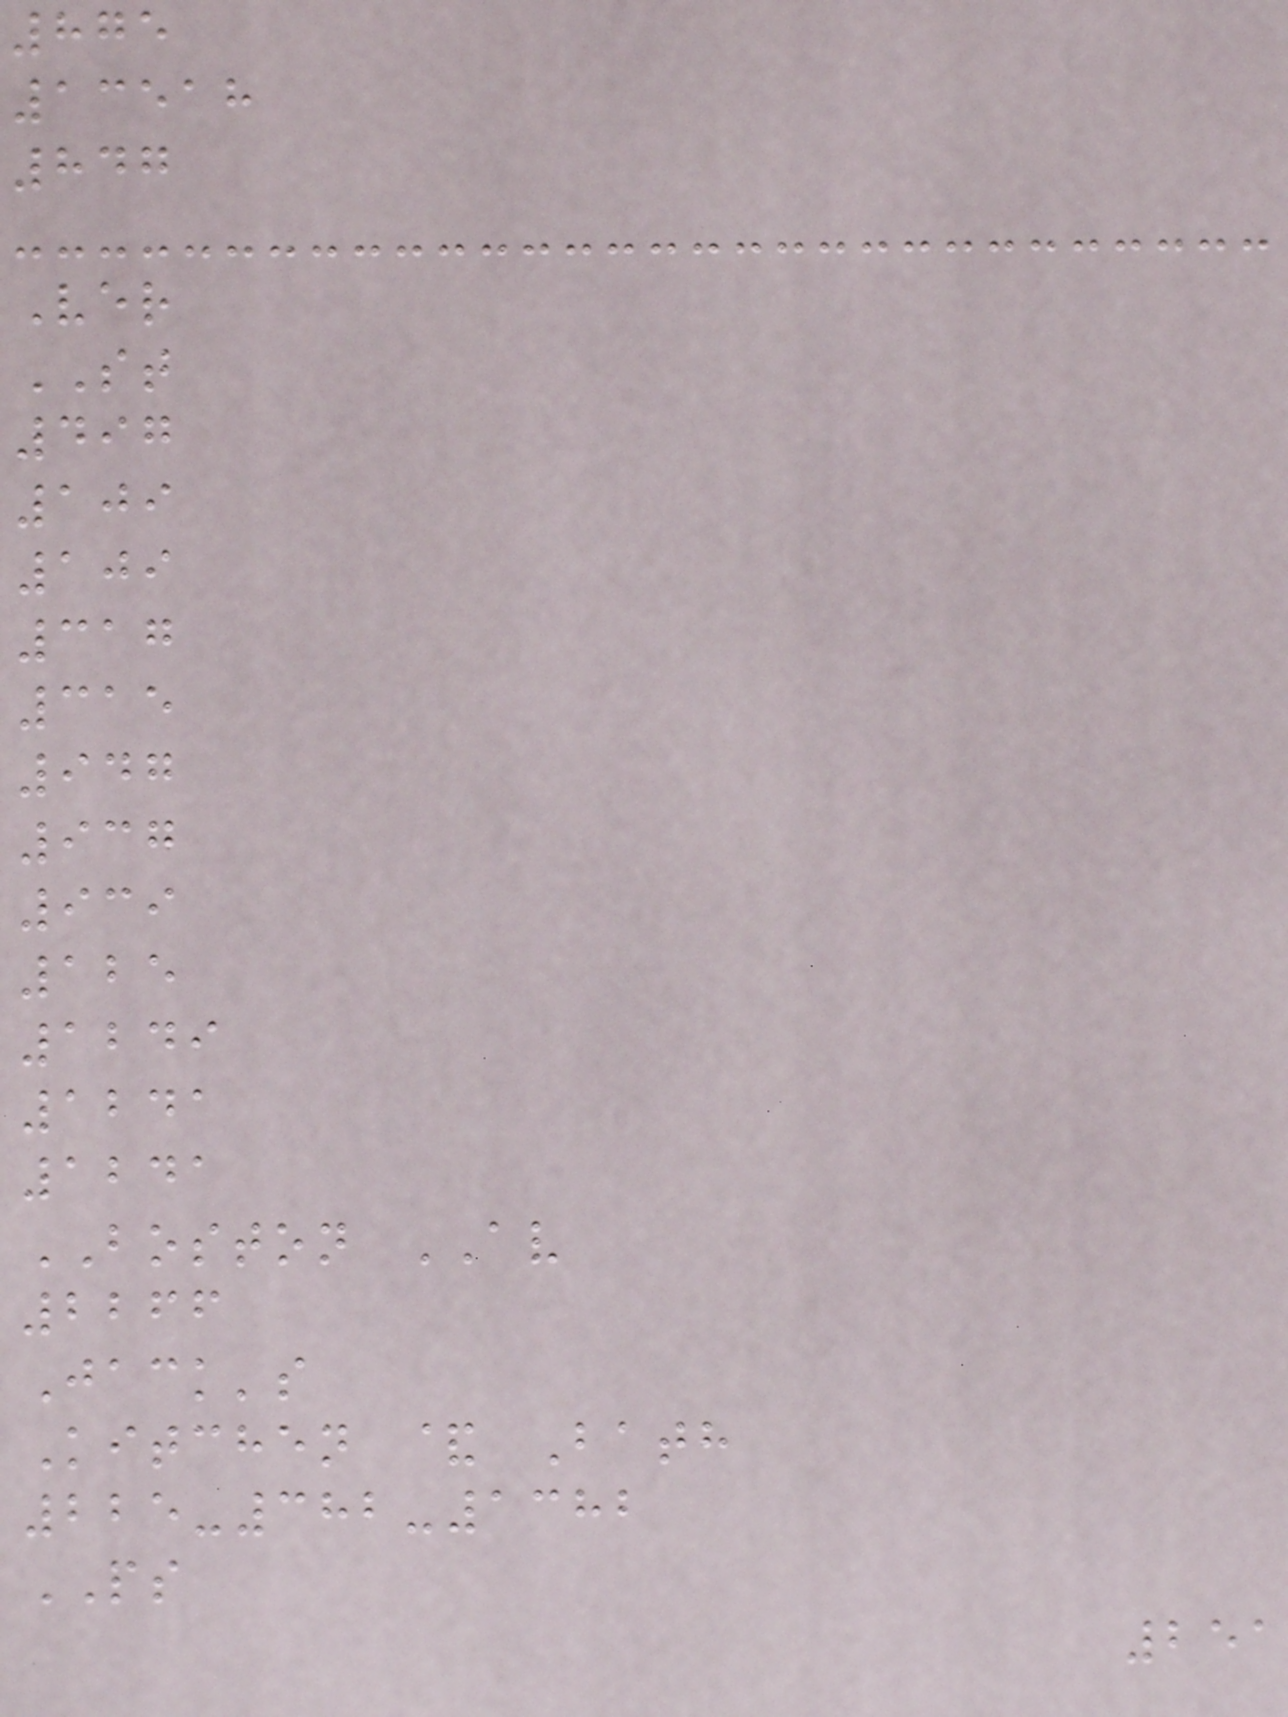875
13518
847
Ver
ST
497
109
109
317
315
947
937
939
125
1249
1241
1241
BOSTON AV
2266
Jack's
Kitchen & Bath
225-382-1382
PS
251
